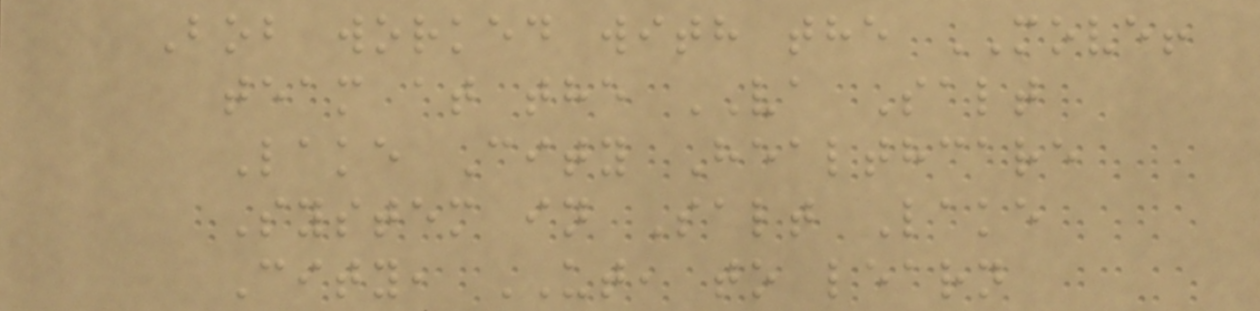Bob worked with the MOVE!
team at the VA Salt
Lake City Healthcare
System in Salt Lake
City, UT, to learn
